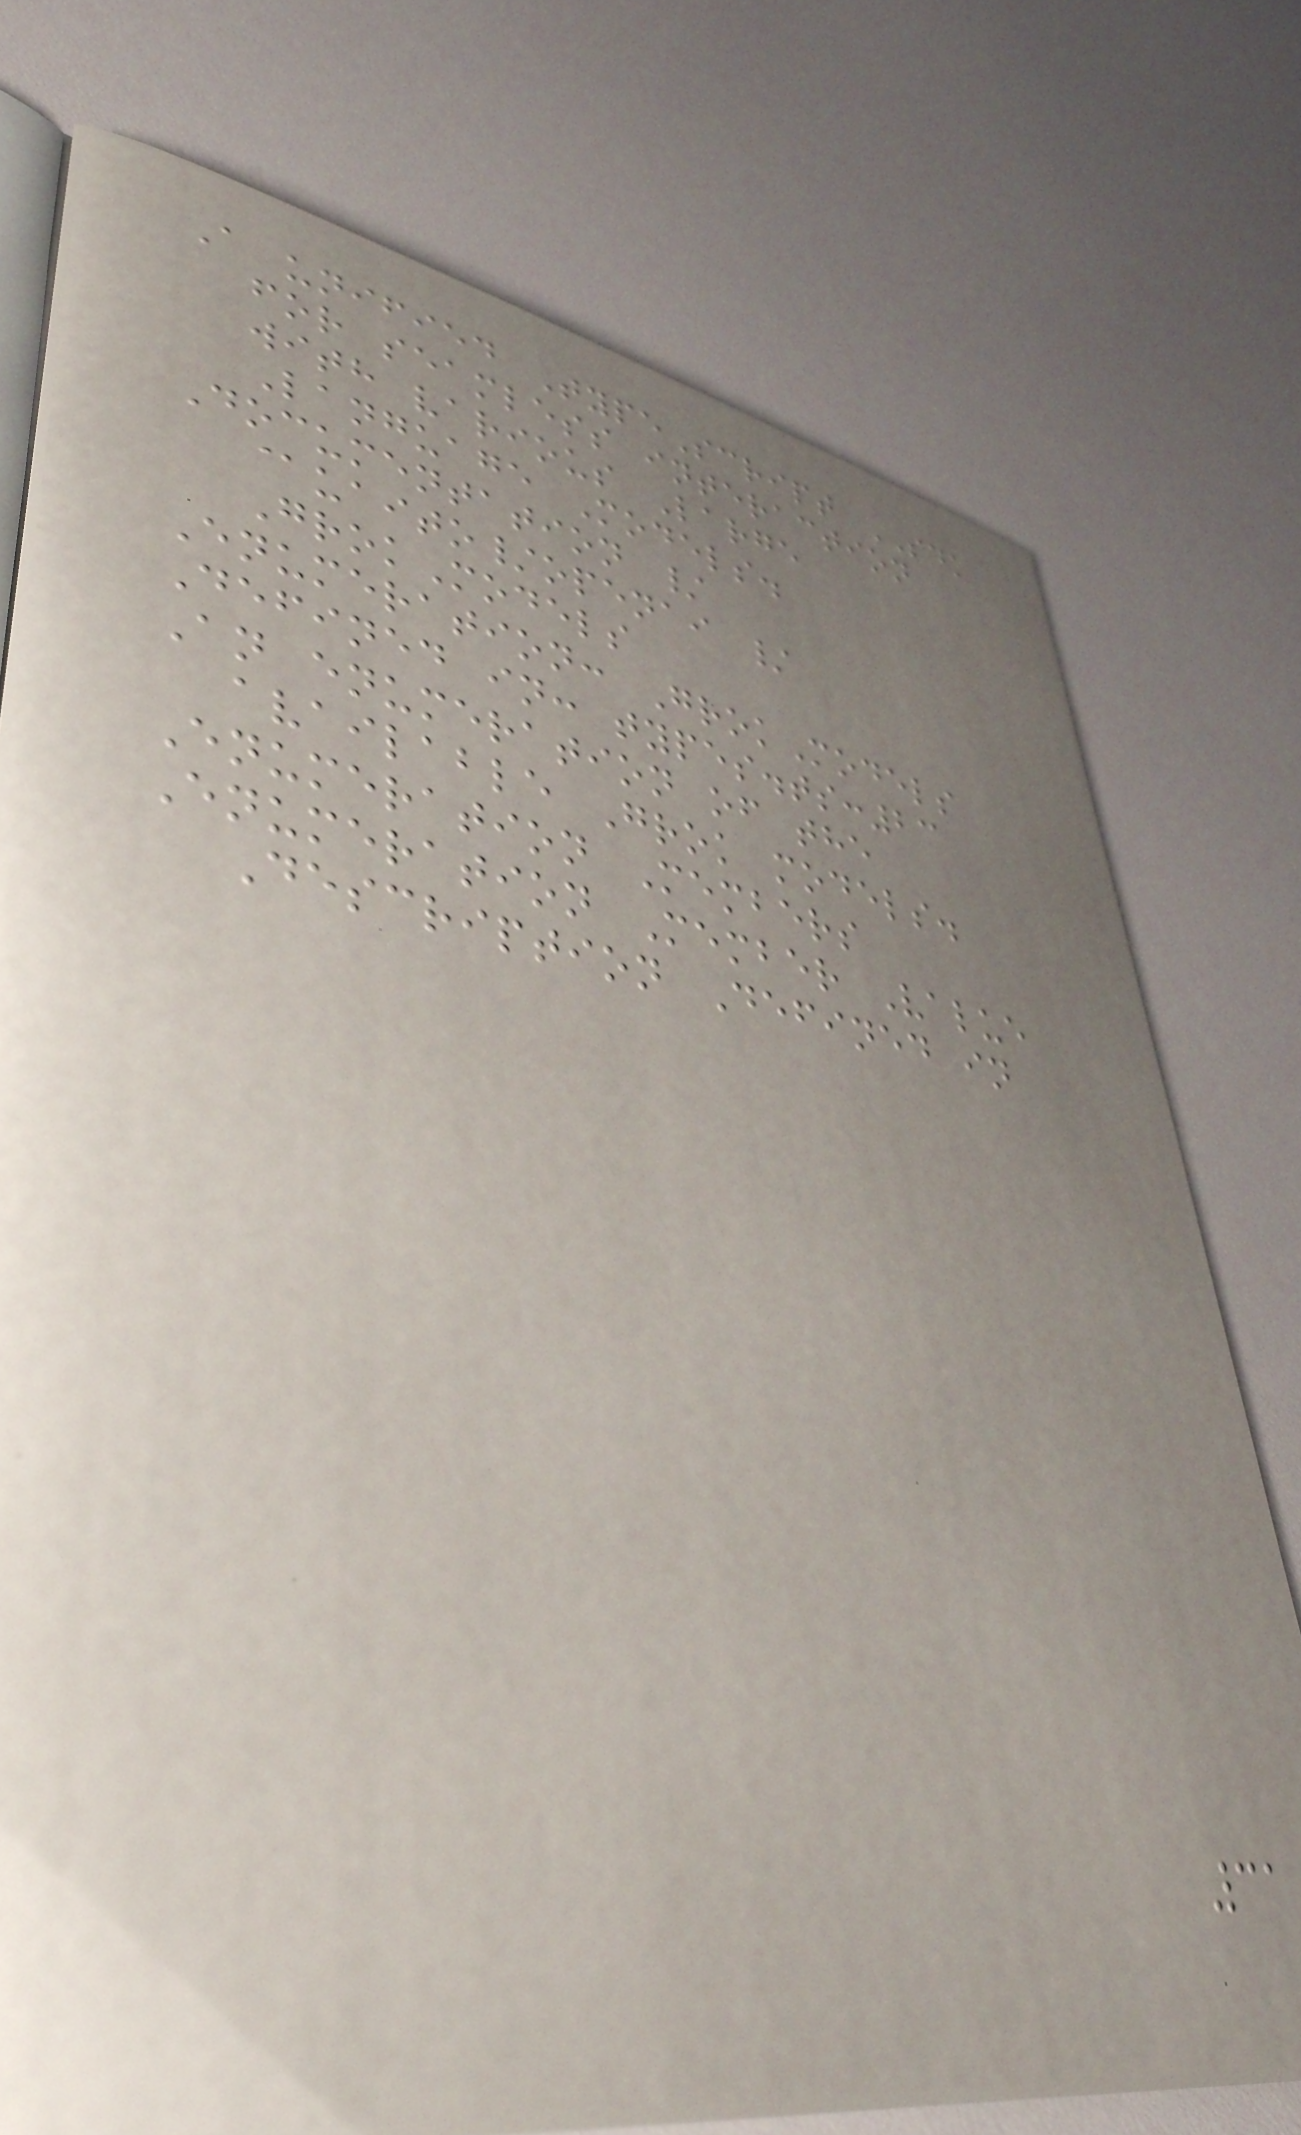A unified TypeScript SDK
for seamless interaction
with various Large
Language Models.
Documentation /
@uaito/openai /
GrokModels
Enumeration: GrokModels
Defined in: types.ts:23
An enumeration of the
available Grok models.
Enumeration Members
Enumeration Member Value
Description Defined in
31
